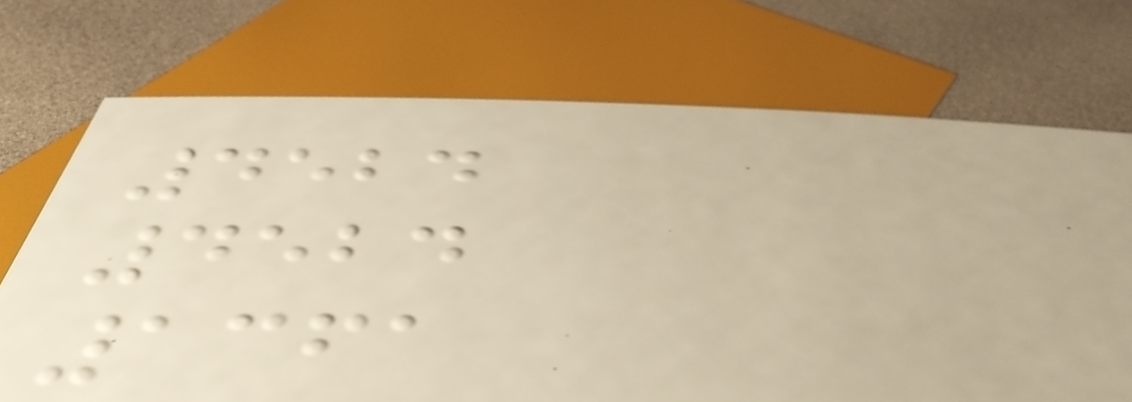4524
4524
1361
